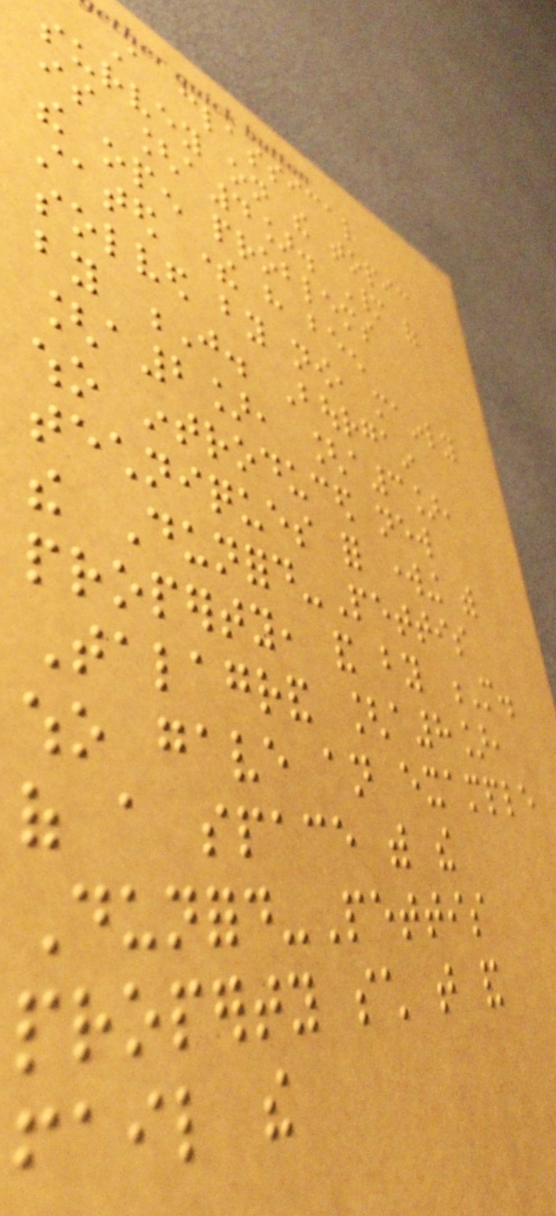A classical
survey on the topic
is [a4]. Many of
the open problems
stated there have been
solved by now, mainly
by J. Bourgain
[a2], [a3],
who introduced new
techniques for working with
the Dunford-Pettis
property, and by M.
Talagrand [a8],
who gave an example
of a space with the
Dunford-Pettis
property such that and
fail the
